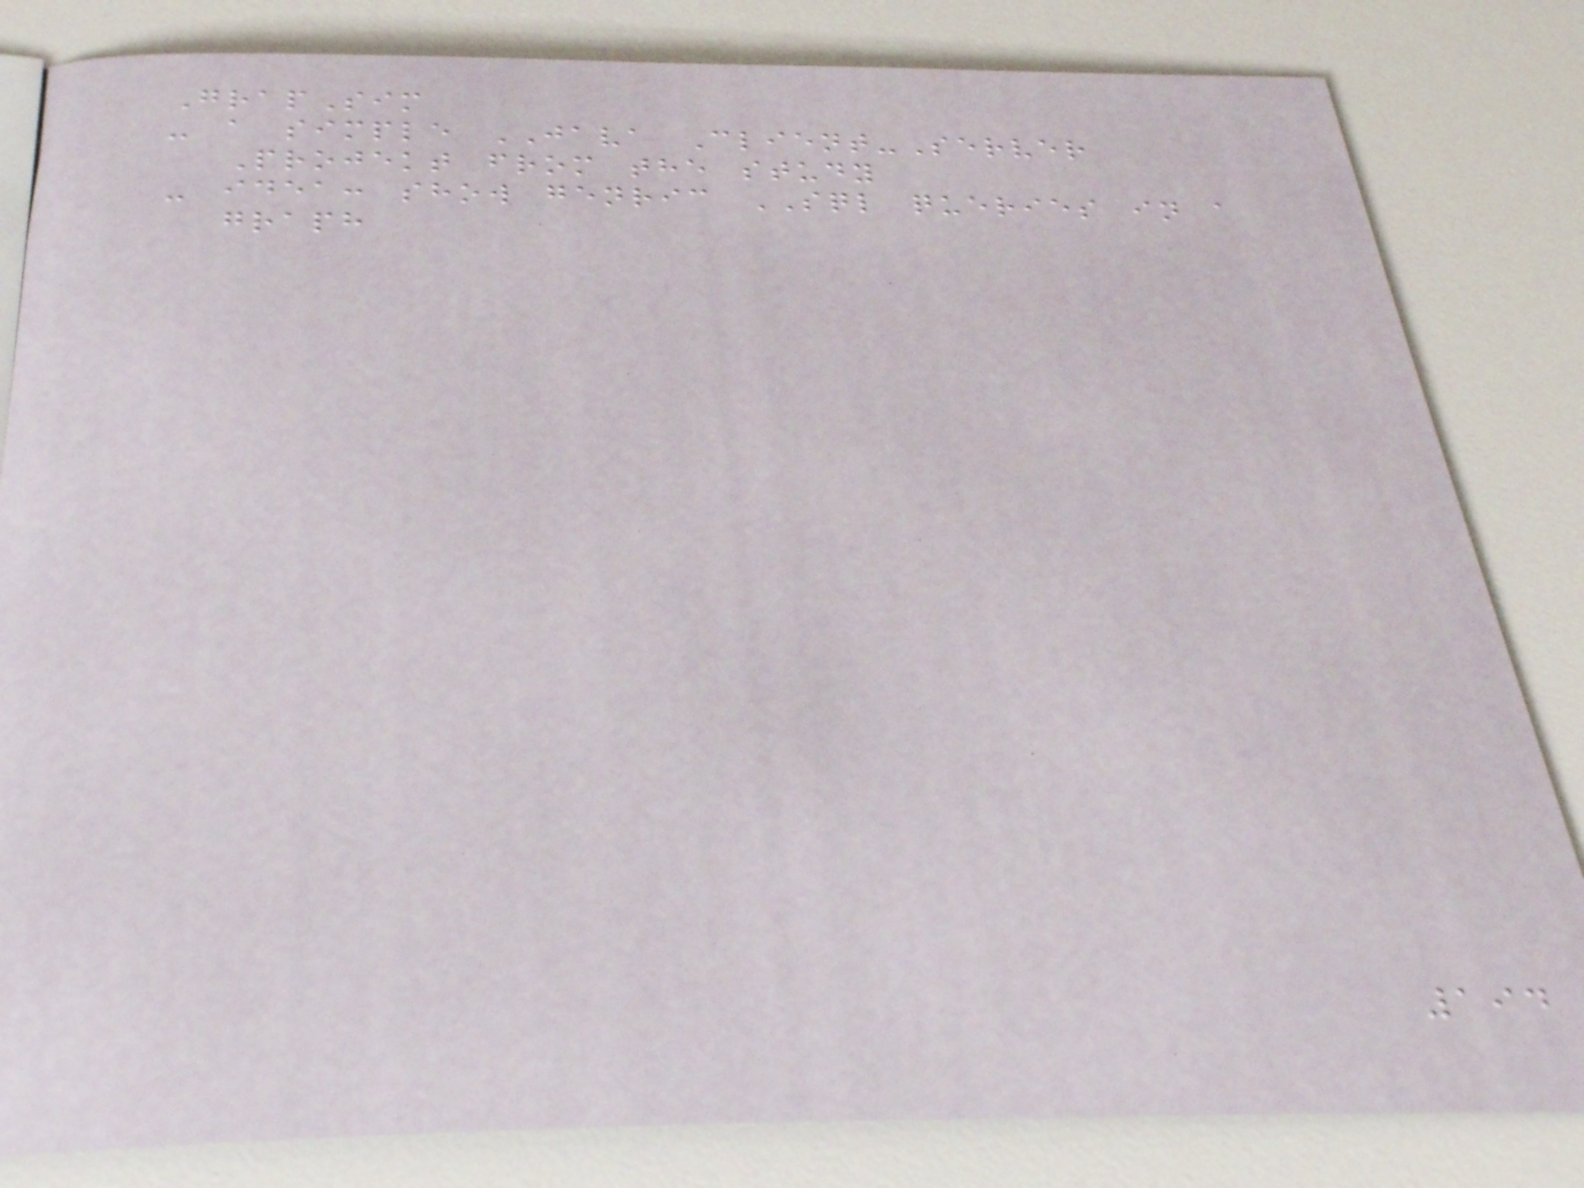GrapSim
- a simple JAVA Client-Server
Projekt from the study
- idea: show genric SQL queries in a
graph
194
